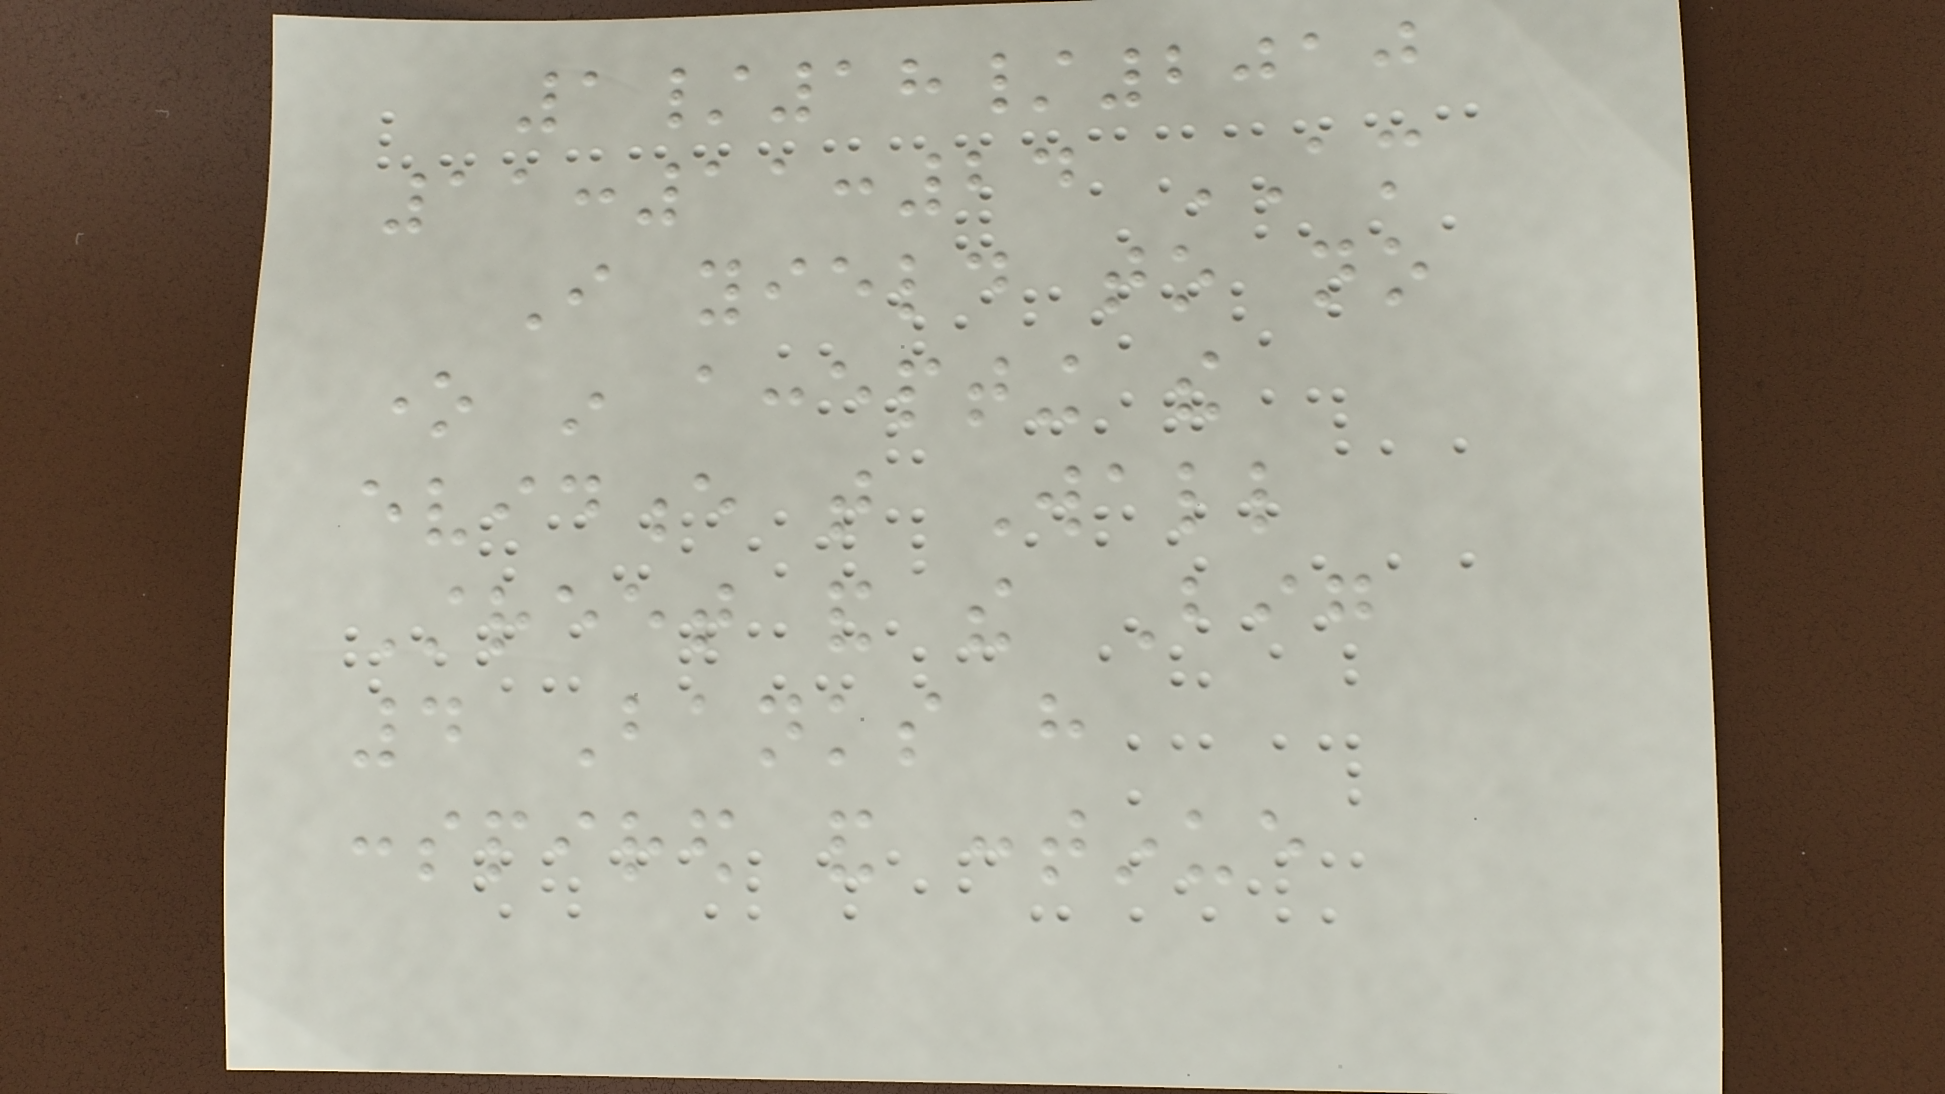1/18/2010
11:11:24 AM
I yield to no
one in accepting the
evidence that Wall
Street and the Big
4 Banks have
conspired and continue
